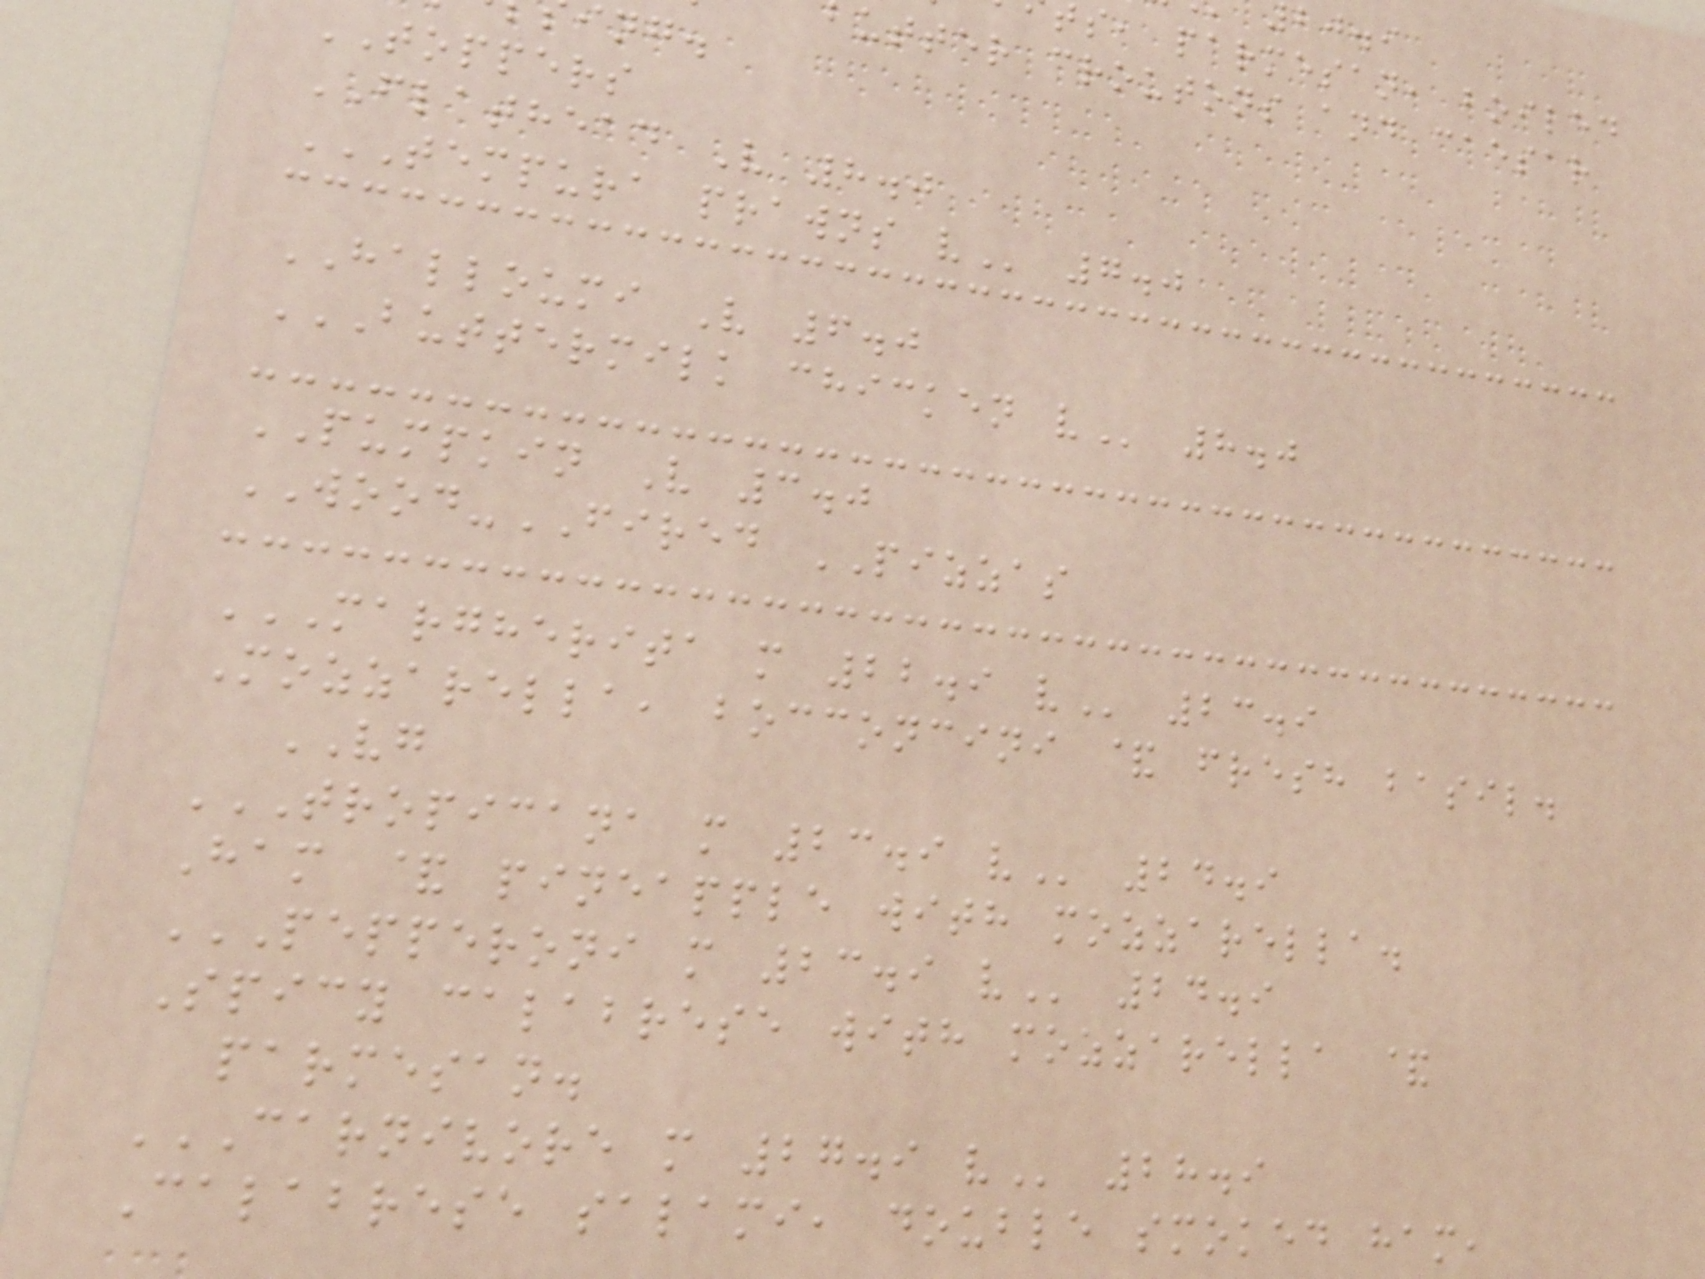s, parmesan, boiled
utter croutons and caesar
ing.
TOPPERS
FLATHEAD V 8.0
TEMPURA PRAWNS V 7.0
HALLOUMI V 6.0
BUTTERMILK CHICKEN V 8.0
PUMPKIN V 3.0
WOOD-FIRED PIZZAS
MARGHERITA M 22.9 V 23.9
Mozzarella, bocconcini & fresh basil.
VG
TROPICANA M 23.9 V 24.9
Ham & pineapple with mozzarella.
PEPPERONI M 23.9 V 24.9
Spicy calabrese with mozzarella &
parmesan.
CARNIVORE M 27.9 V 28.9
Calabrese salami, double smoked ham,
